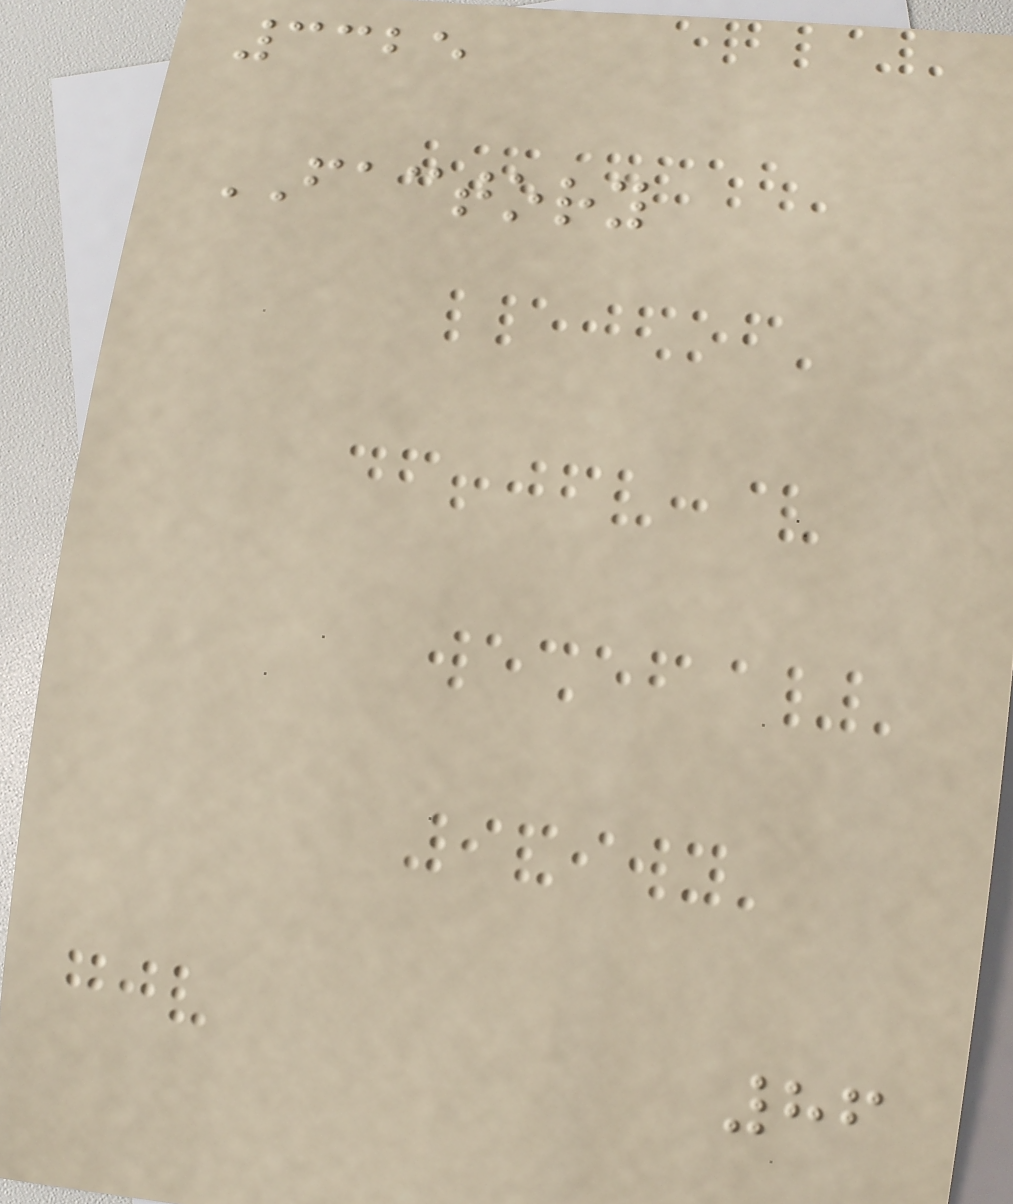3325
FACTORY
86
